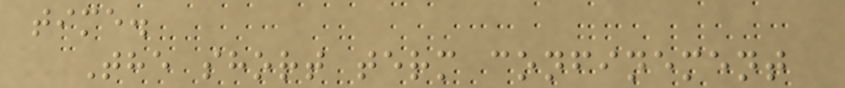time.
The short term confinement
